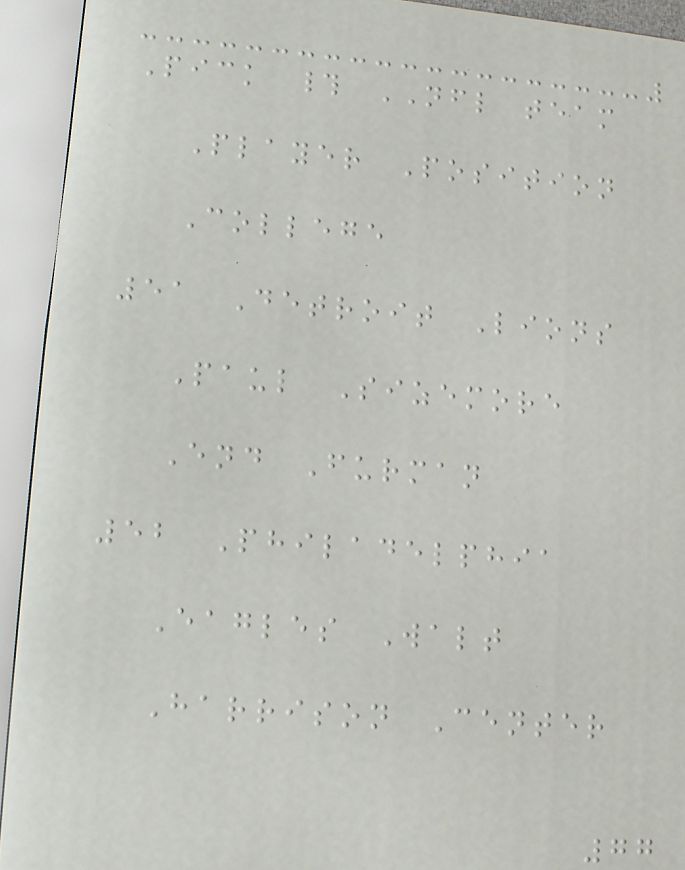Pick # NFL team
Player Position
College
51 Detroit Lions
Paul Sizemore
End Furman
52 Philadelphia
Eagles Walt
Harrison Center
77
